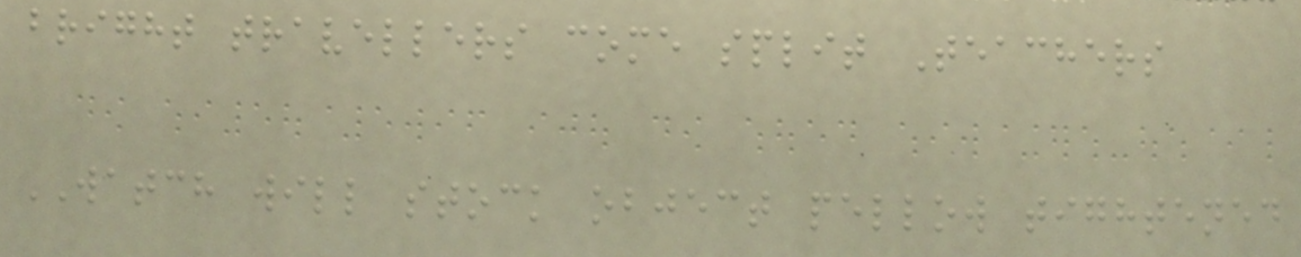bright travellers come split Teachers
WATCH will stock object pellow tightened
